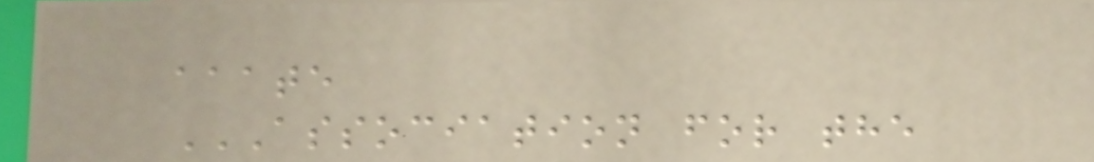aaate
ASSOCIATION FOR THE
